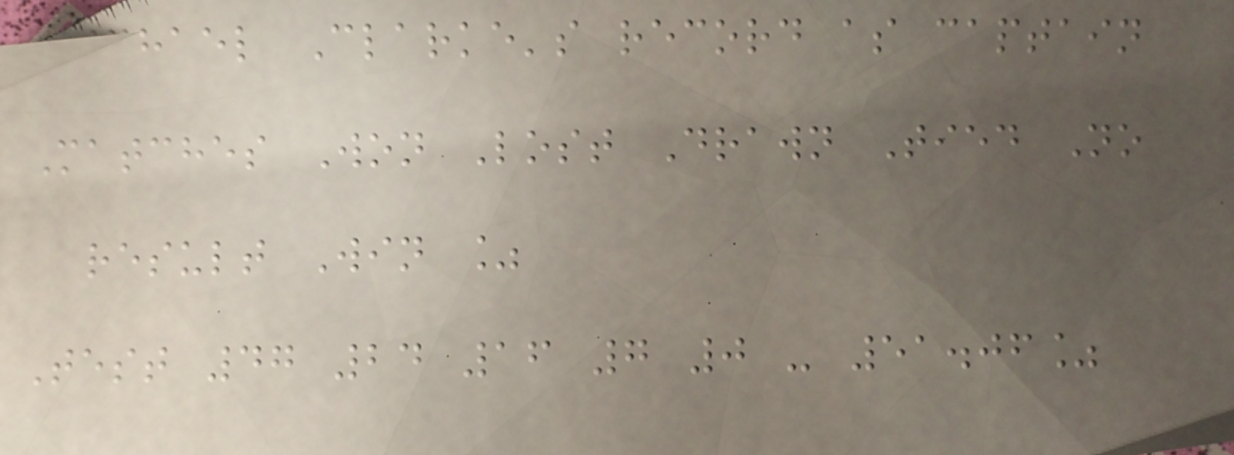Michael Clarke's record as captain
Matches Won Lost Drawn Tied No
result Win %
Test 47 24 16 7 0 - 51.06%
